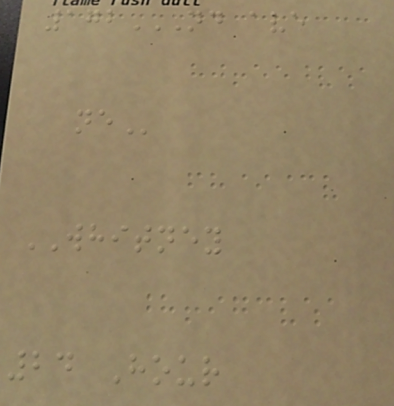172ND AVE
NE
WHITNEY
24 Hour
